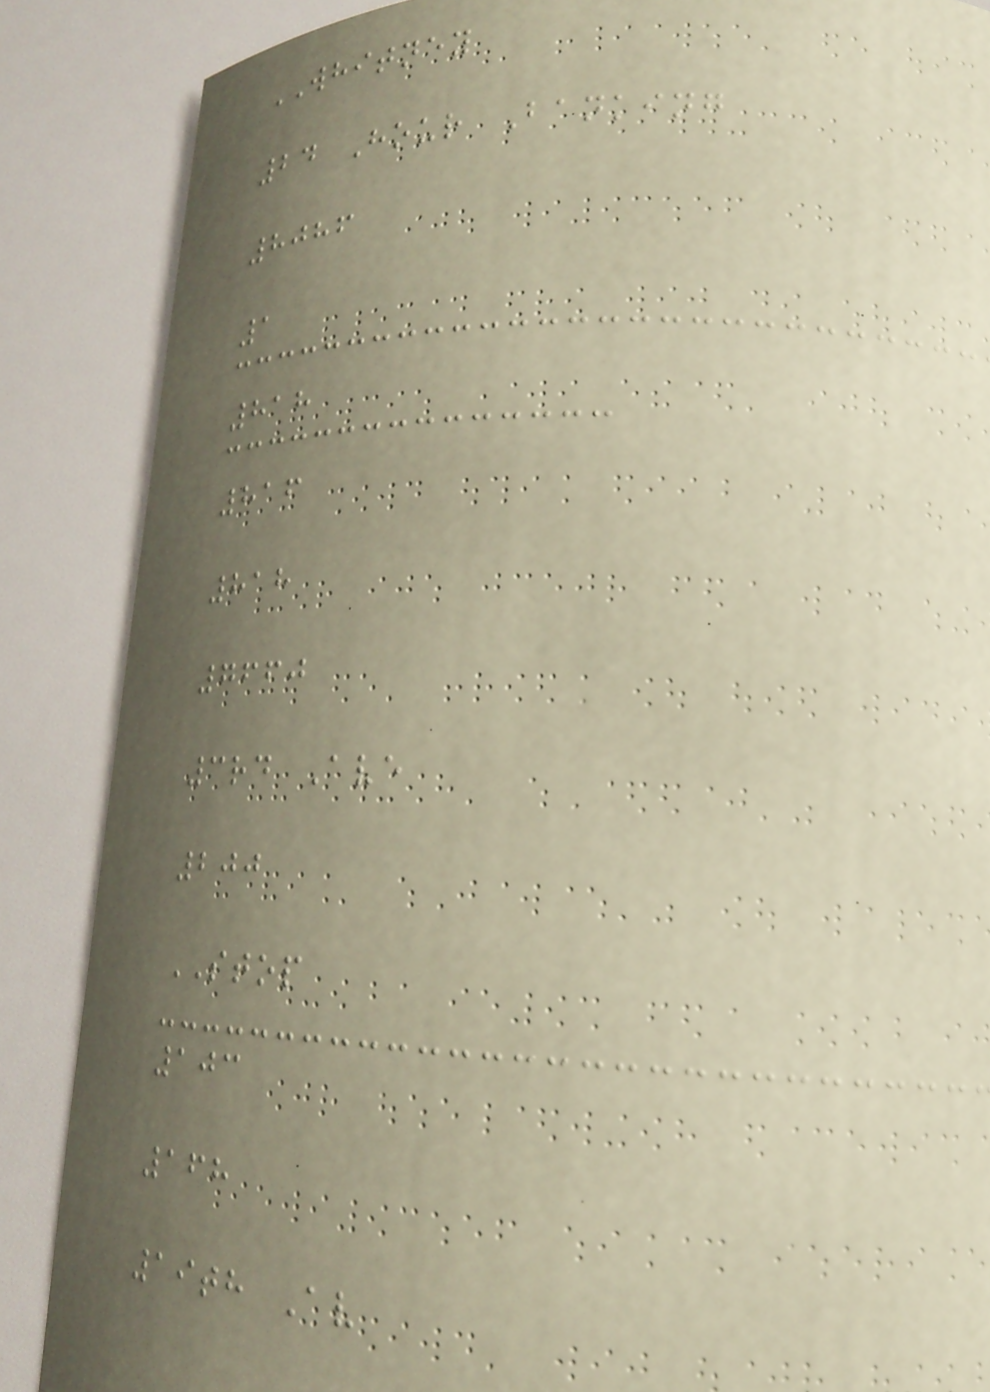WHITNEY
24 Hour Banking
8086
1
818
816
818
7660
3rd Ave
200
STOP
103
168
19th Av
